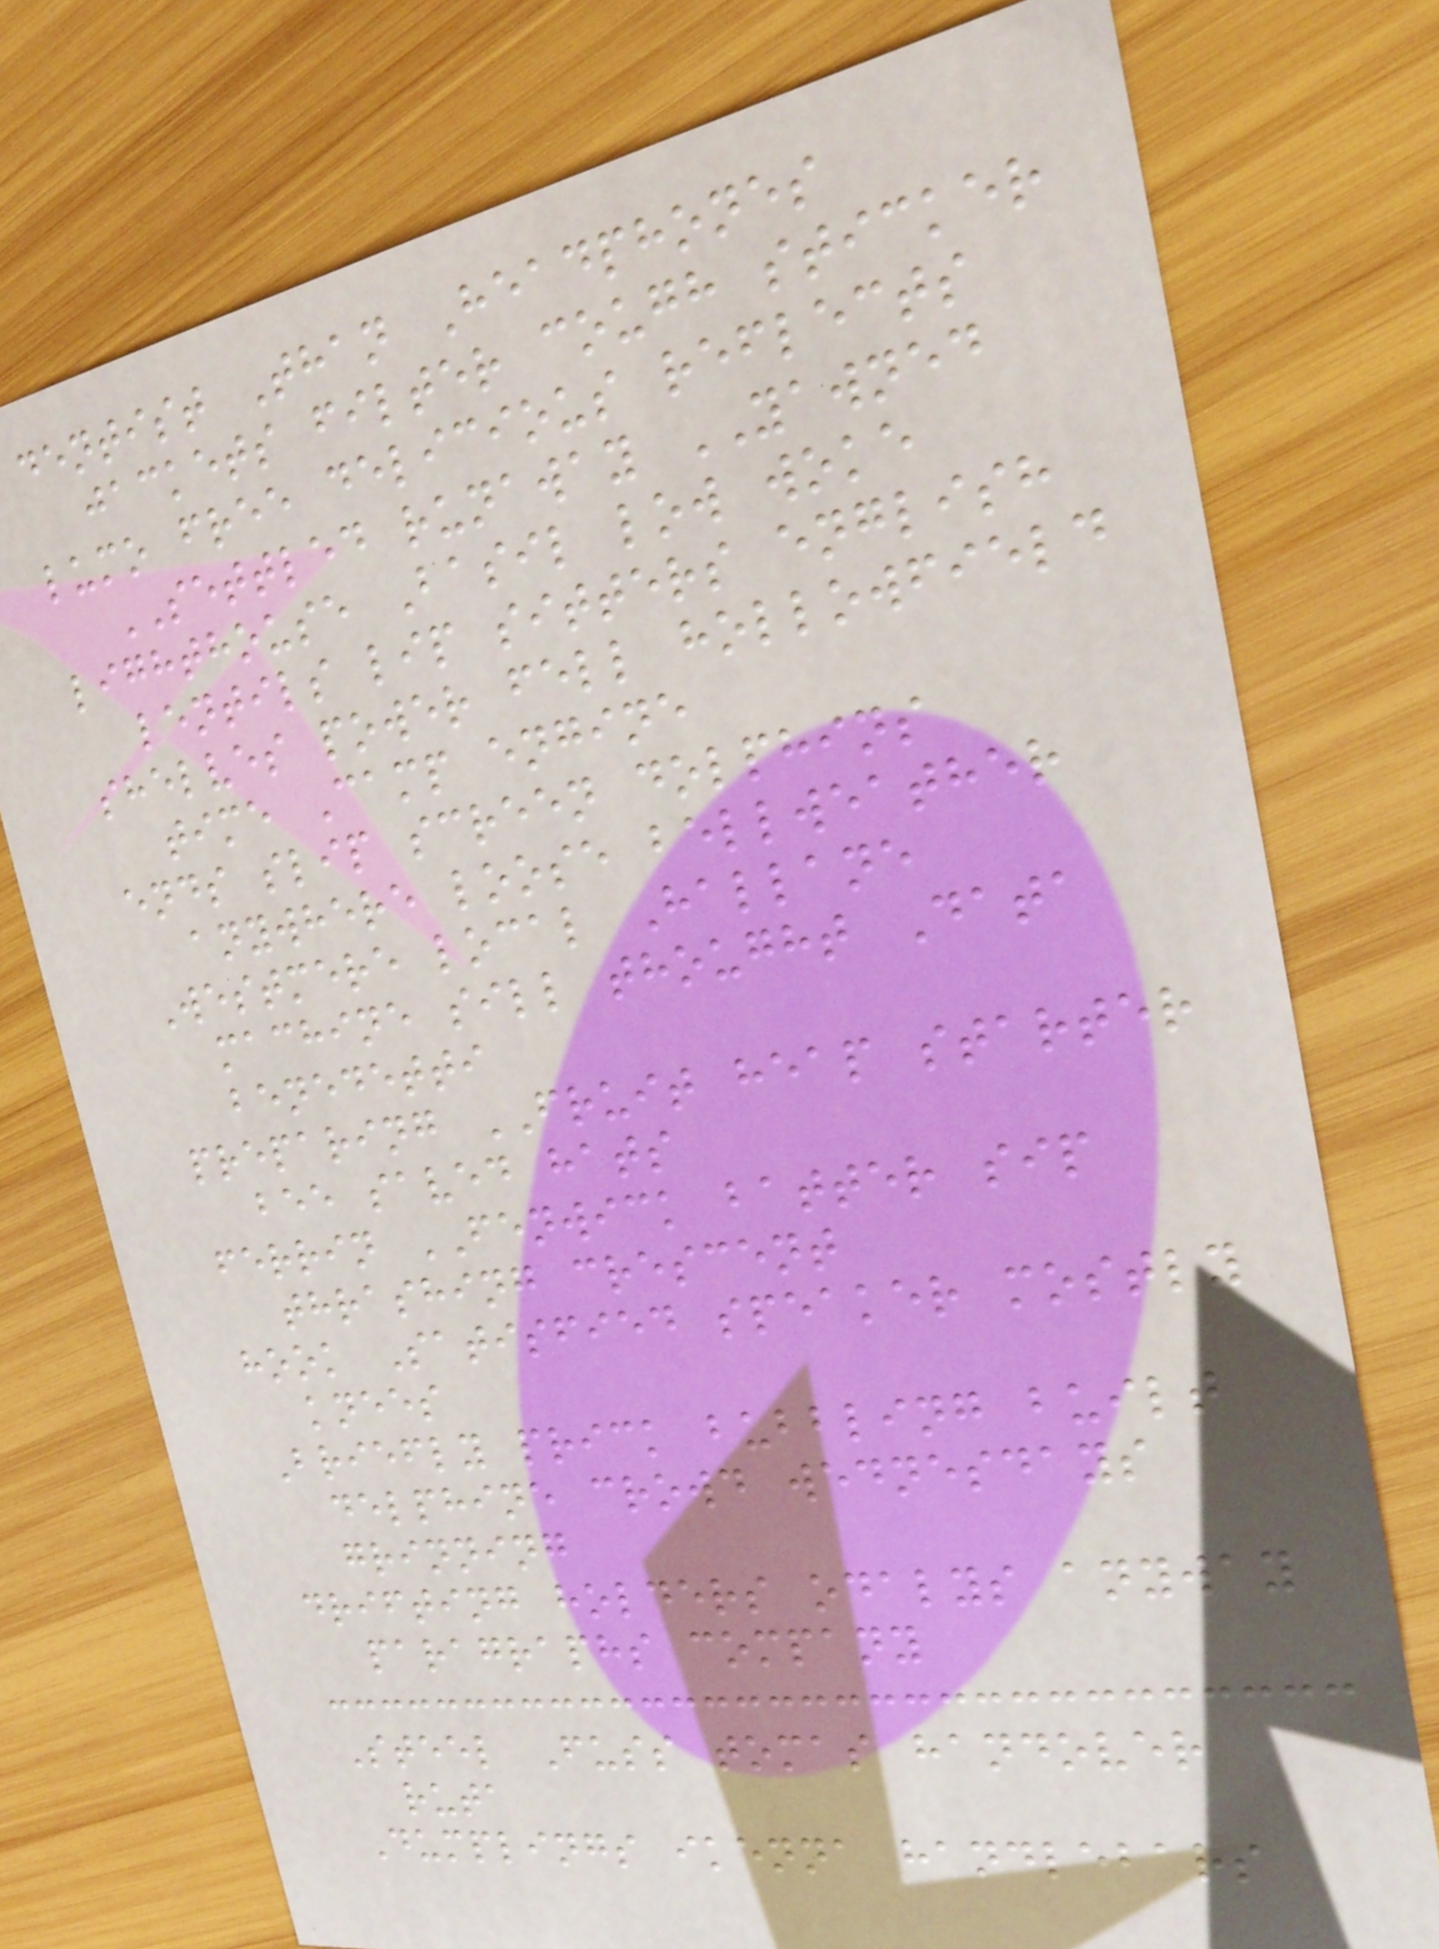dentist Than Headphones
jackets filter cough sticker
lumo free delicious reflects
SETTLED runaway YAWNED
lighthouse Basil low woke
lentils lip sitters english
shelves power fell hollowfield
time Camp engine
ends slip screen dolphins
anywhere loose bellweather
Westmere local Hallane
machine sill thought Data
benedetti
preparing FRUIT heap starter
bee saved hats
ferrin FENWICK batter sip
thrashing crescent
hook Satisfied speaker mostly
knees
Briefly prick bubbling built
delphine crowd wednesdays
grinning
drifting holders odalys anyway
paragraphs company
Steel Fuss tomas handover
ruta
Dumplings ikenna handlebars
